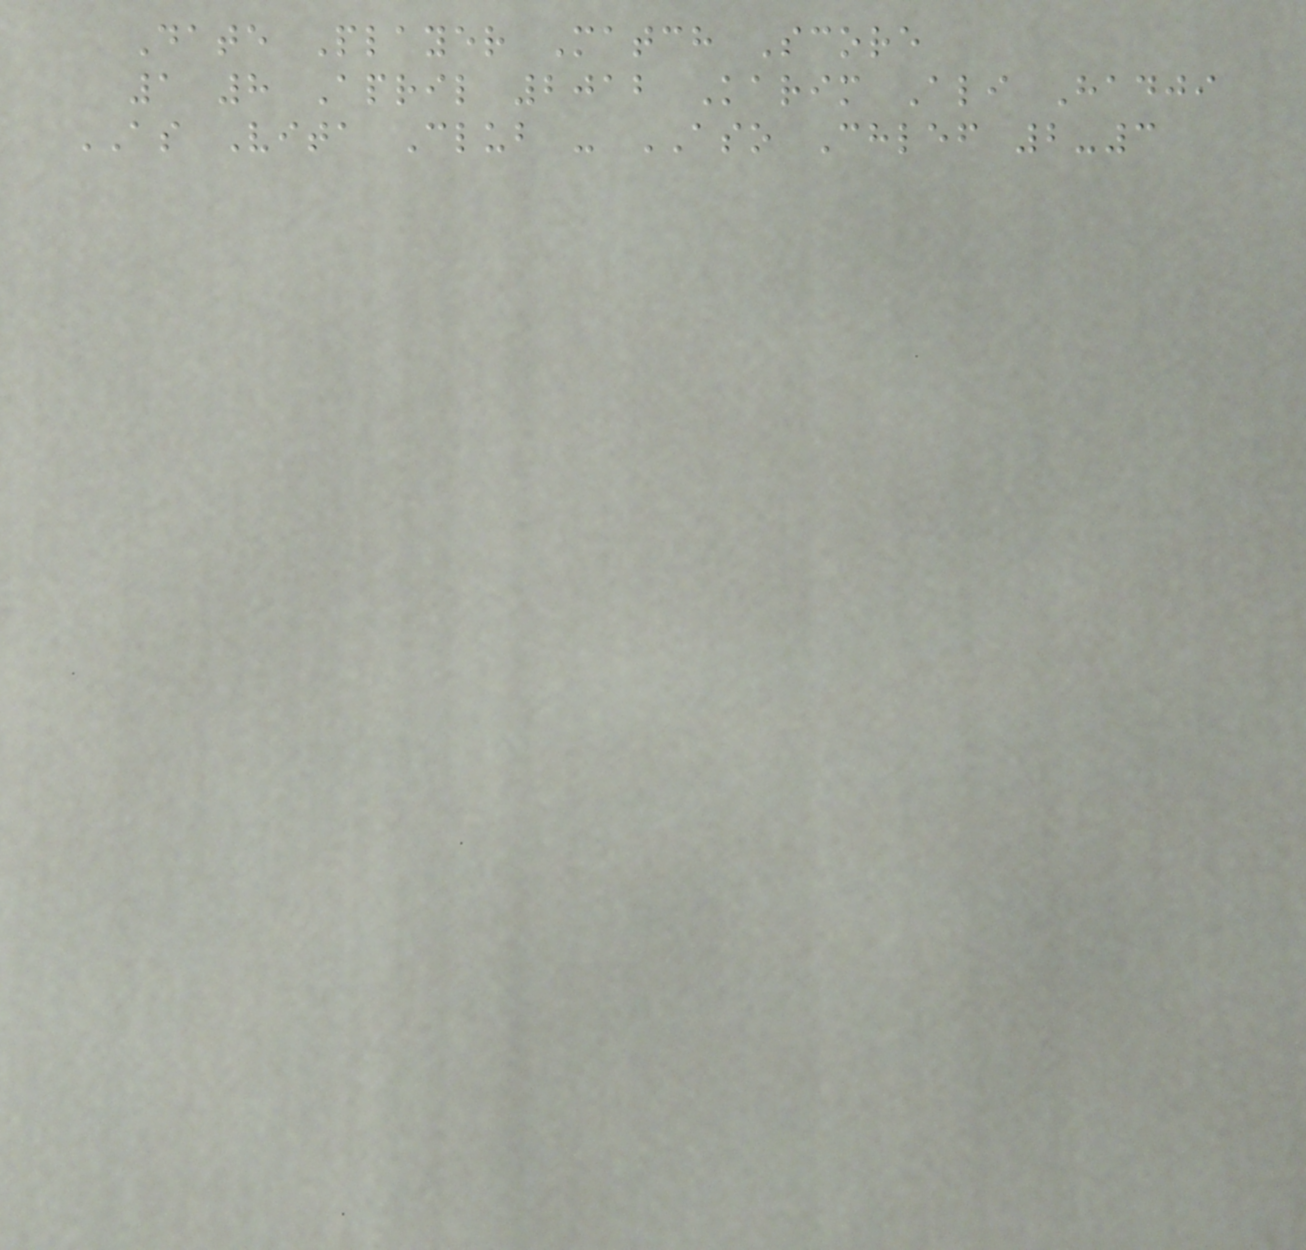Date Player Match Score
1 8 April 2012 Karim Ali Hadji
AS Vita Club - ASO Chlef 2-3
